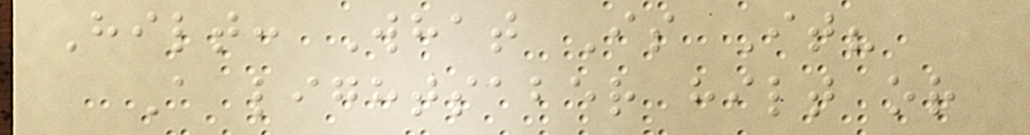Hilt: What Is It?
A lightsaber hilt or
